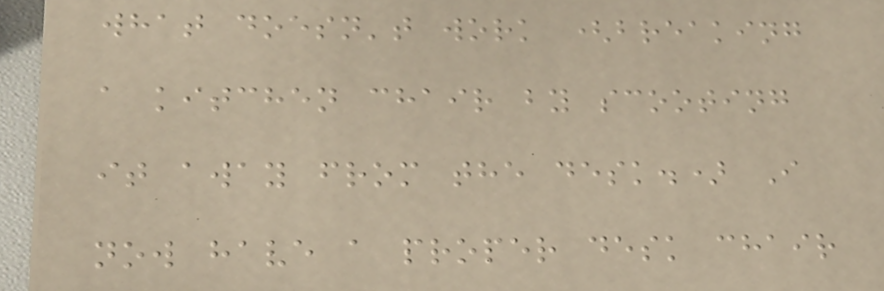what doesn't work (breaking
a kitchen chair by scooting
it away from the desk.) I
now have a proper desk chair
